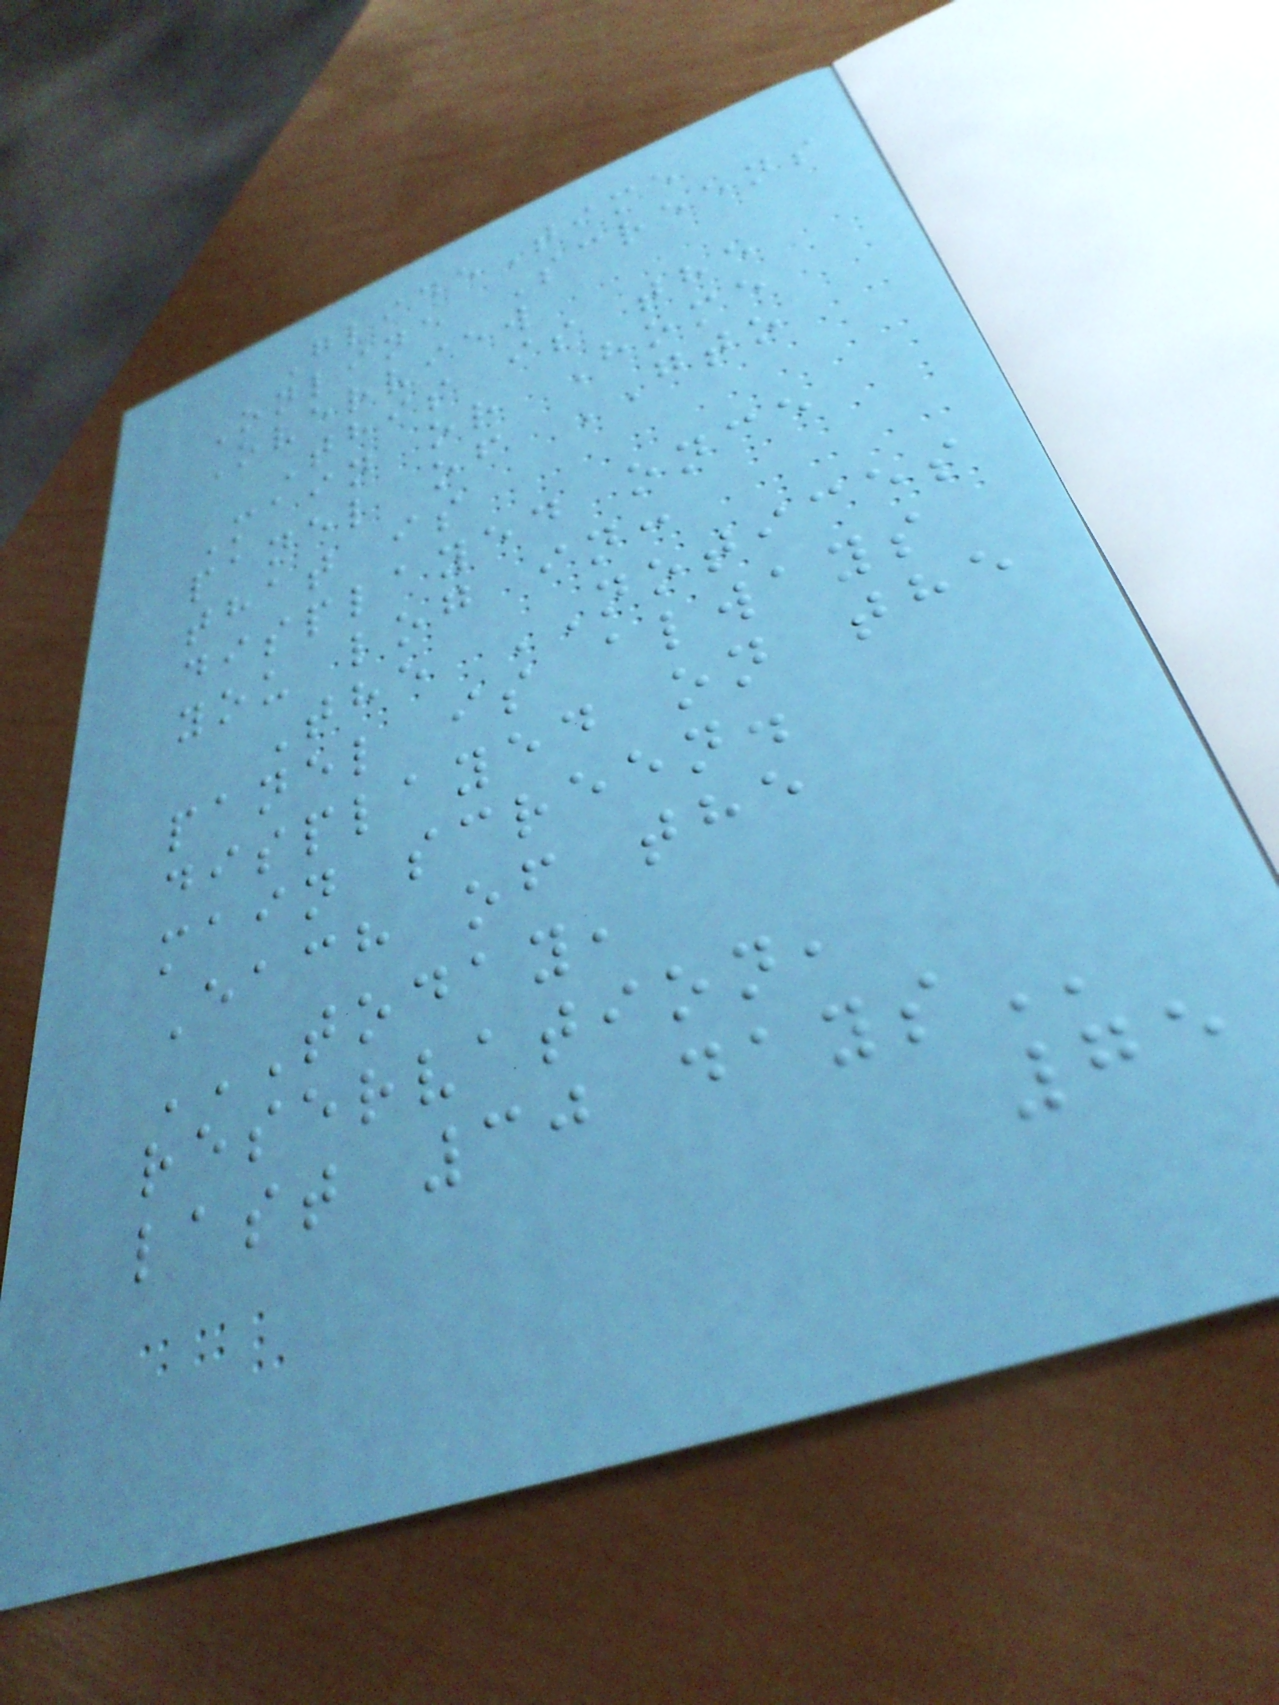GlideTime
Online Screens
Overview
This is the
Main or Home
panel of GTO
that is
displayed once
you log in:
The NOTICES
panel is always
displayed on the
main screen.
Each of the
TODAY,
RESERVATION,
LAST 30 DAYS
75
